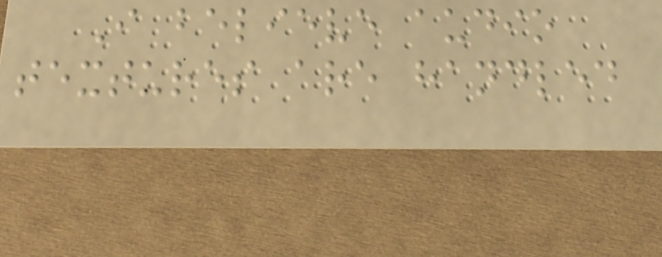I believe audio
textures are handled
